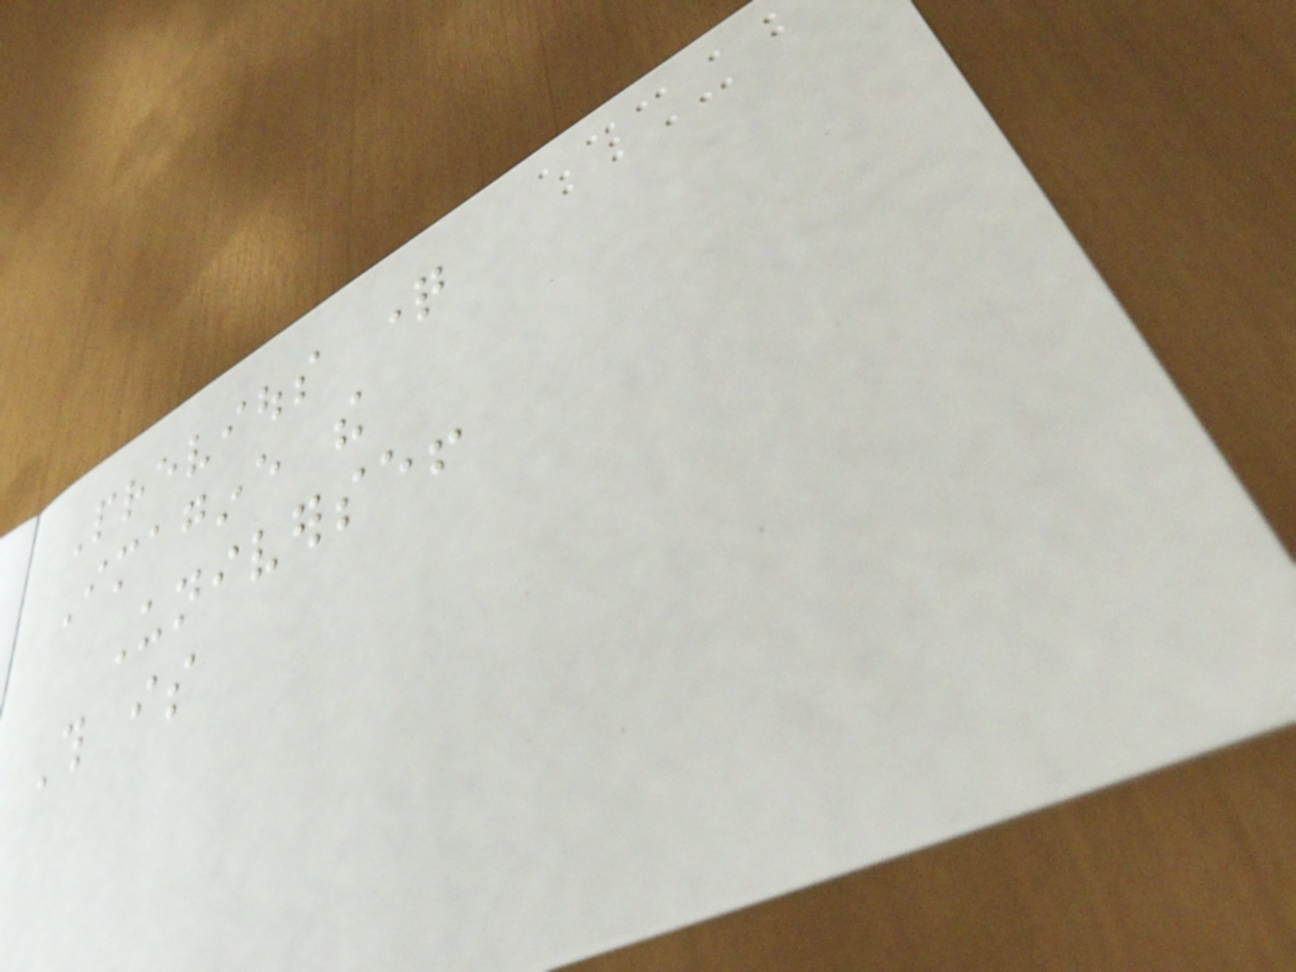Previous question
Imagine the
Universe!
This is
